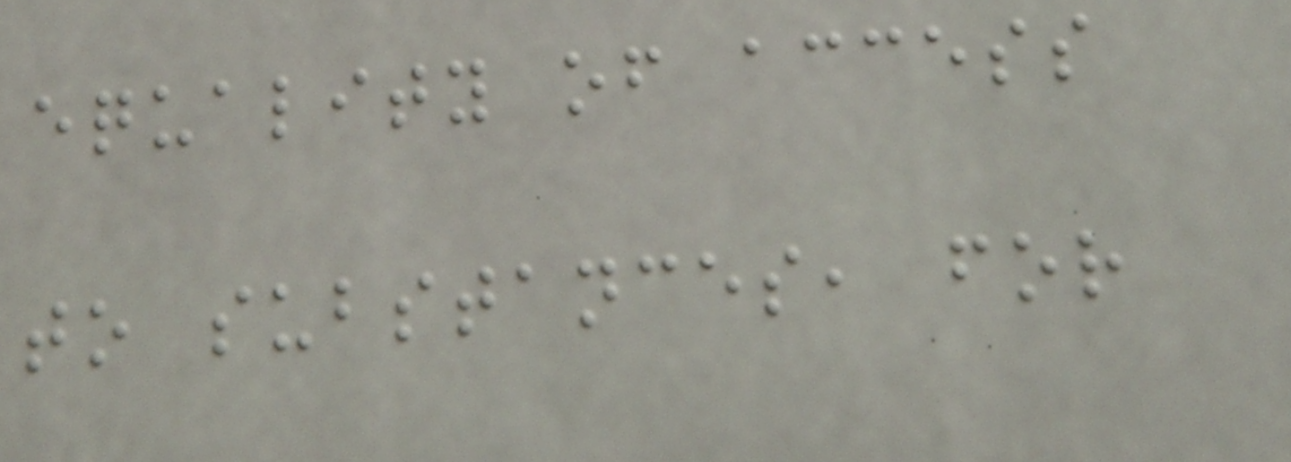equality of access
to substances, for
